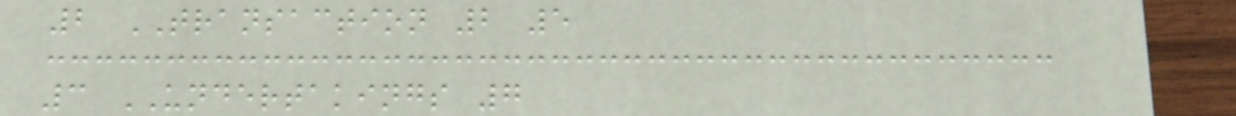2 TRANSACTION 2 5
3 UNDERTAKINGS 7
